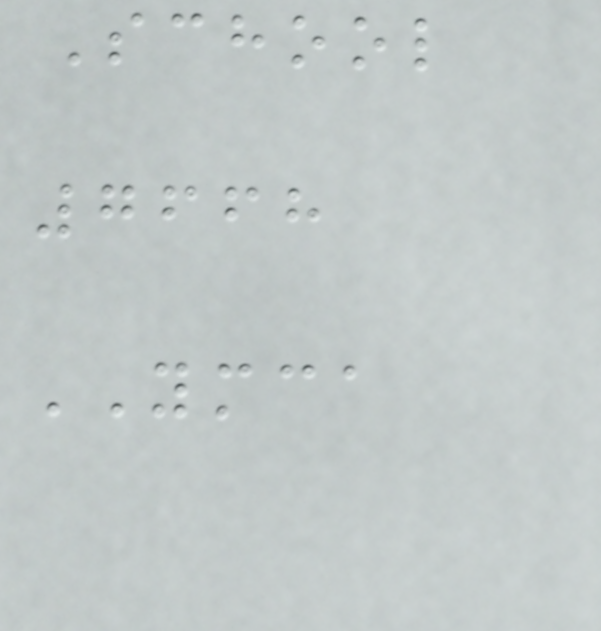School
7668
YMCA
